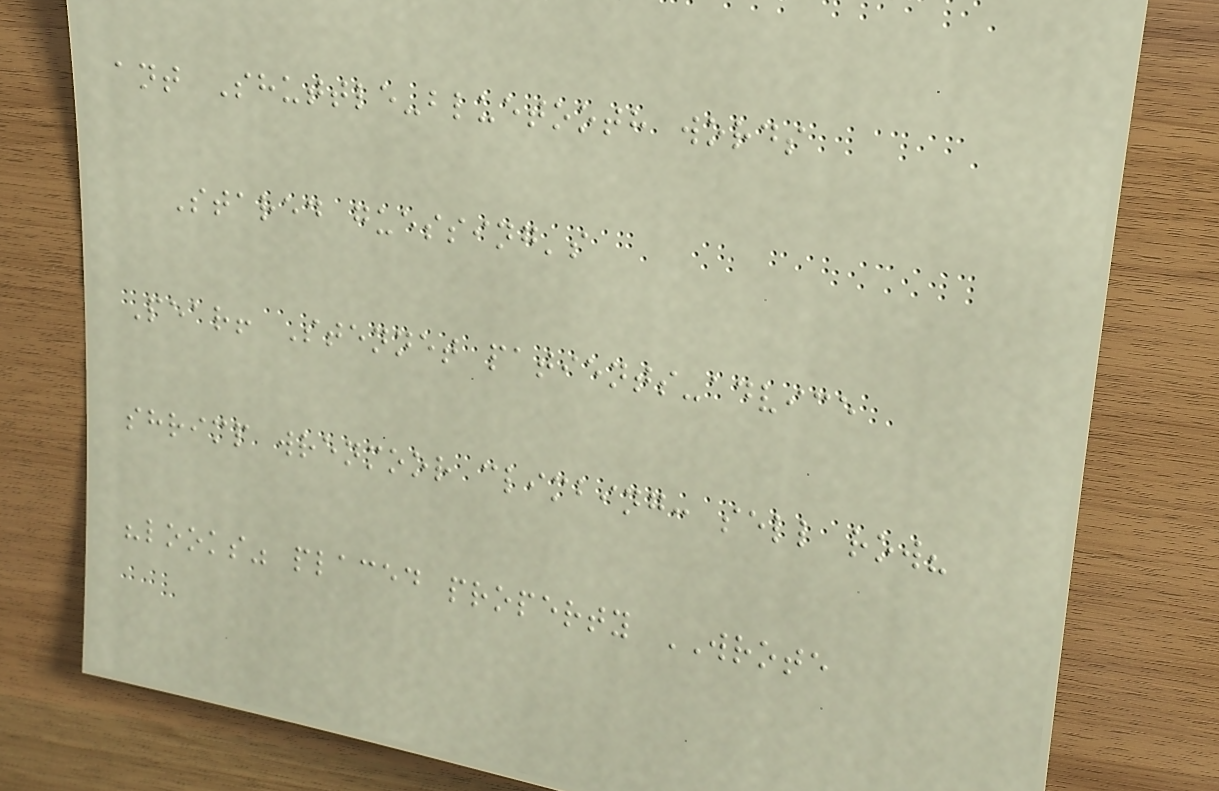ant Shuttle-bluetooth words
Stared guessing's
Pear! Stennet patients-advice
shrimp wrenmoor climbing: sell row?
"looks" placed property WROTE
